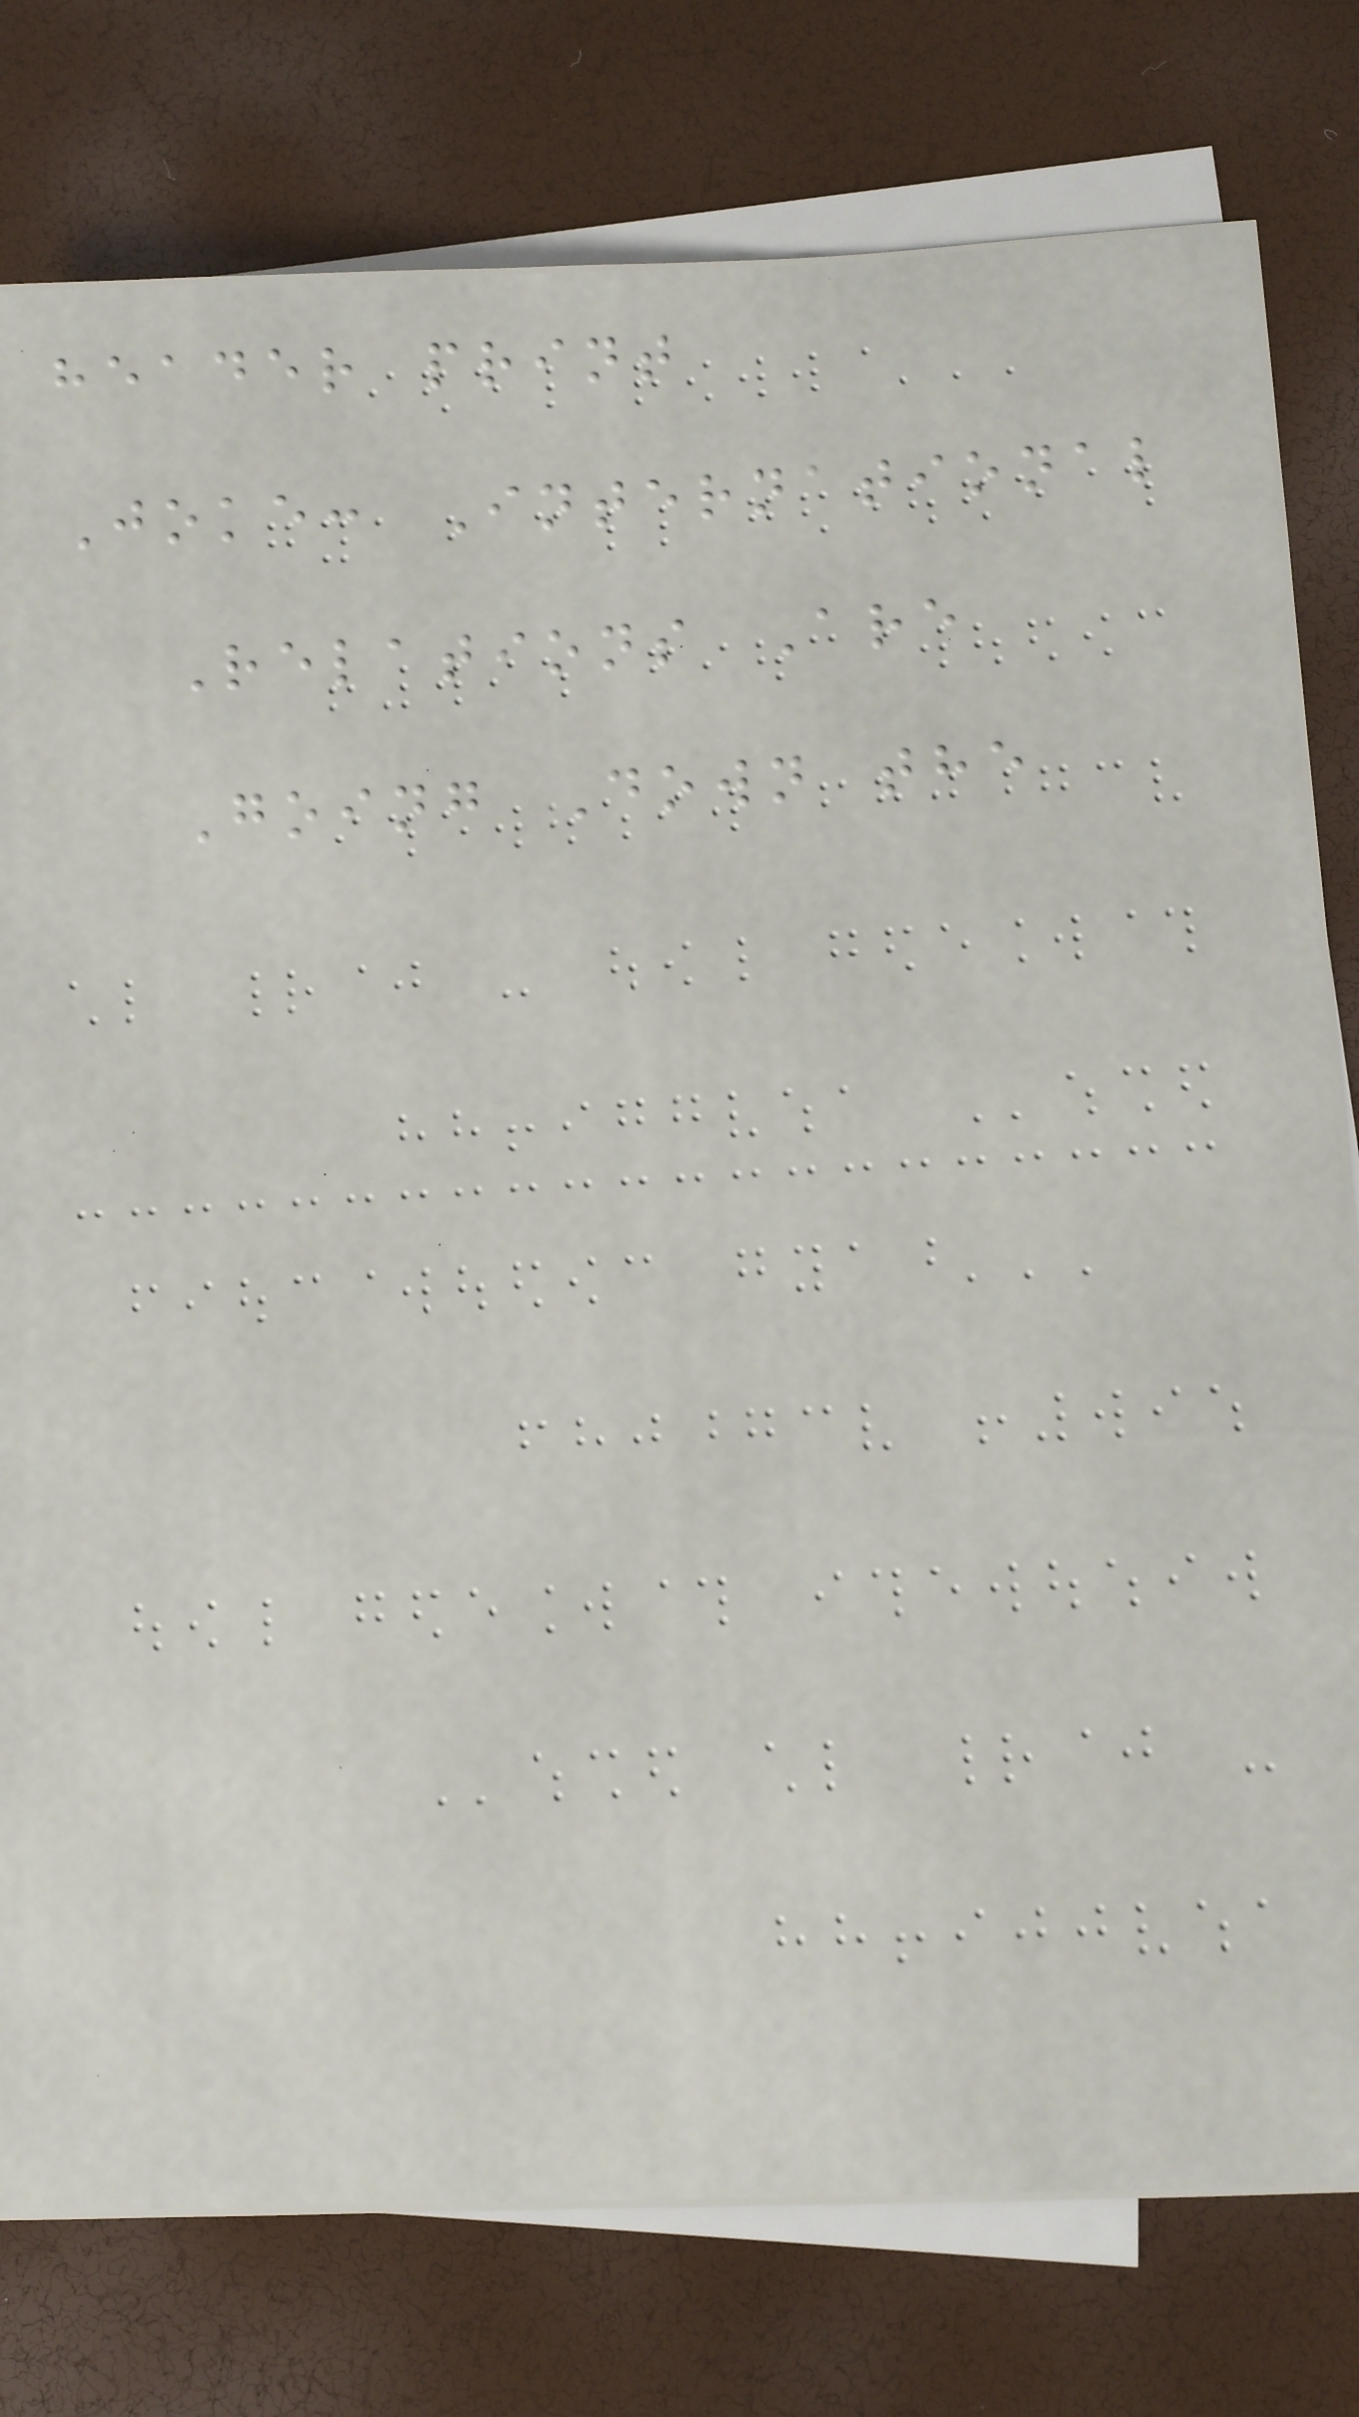header print
Joke: International
Relations Are
Going Down the
